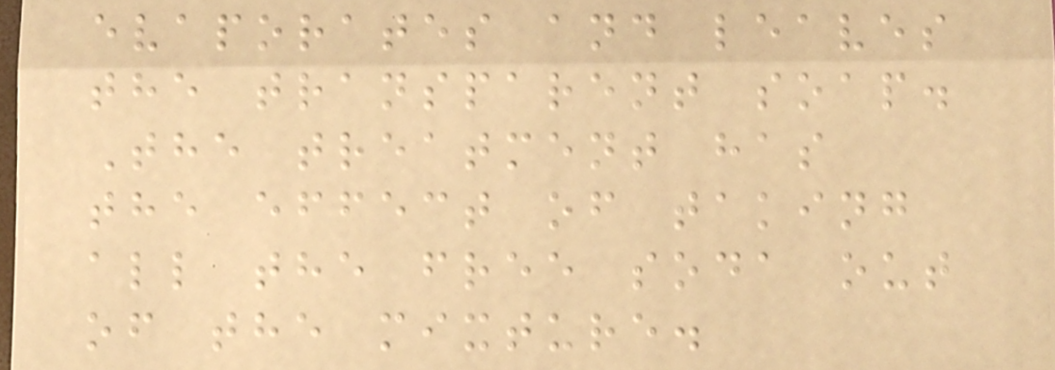evaporates and leaves
the transparent soap.
The treatment has
the effect of taking
all the free soda out
of the mixture.
